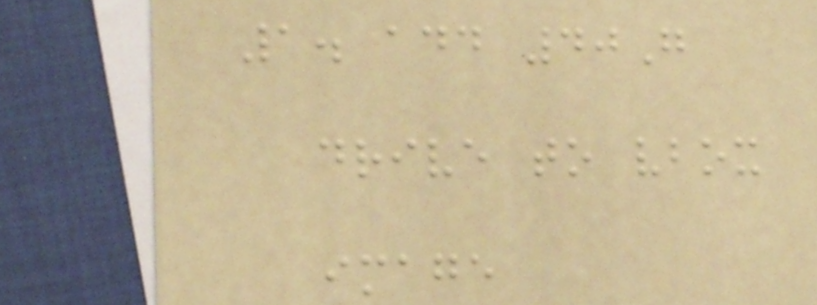1. add 40G
drive to vbox
image
